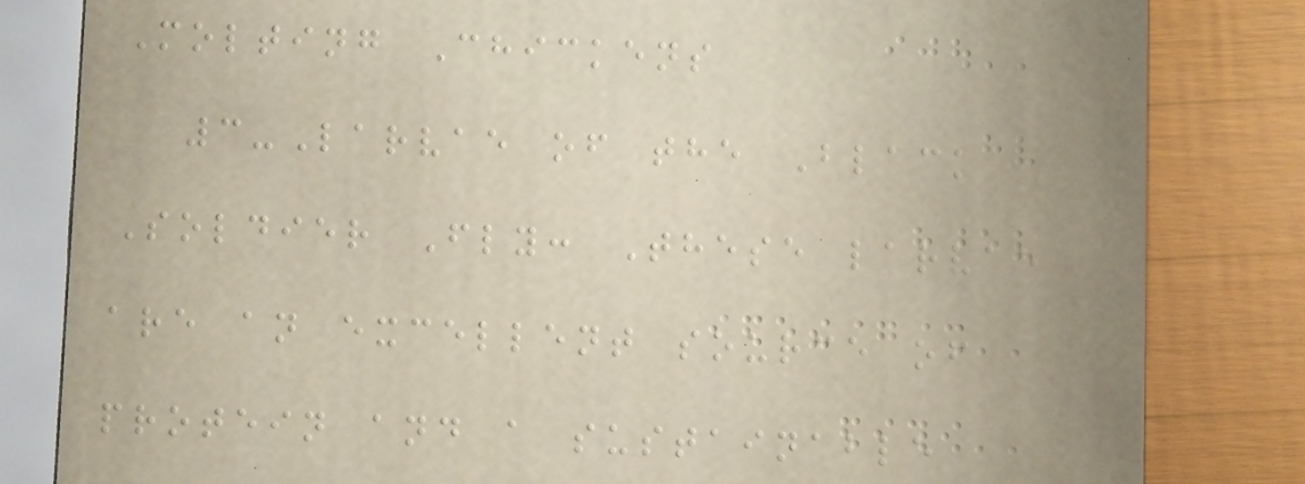Molting Chickens
3-Larvae of the Black
Soldier Fly: These larvae
are an excellent source of
protein and a sustainable
